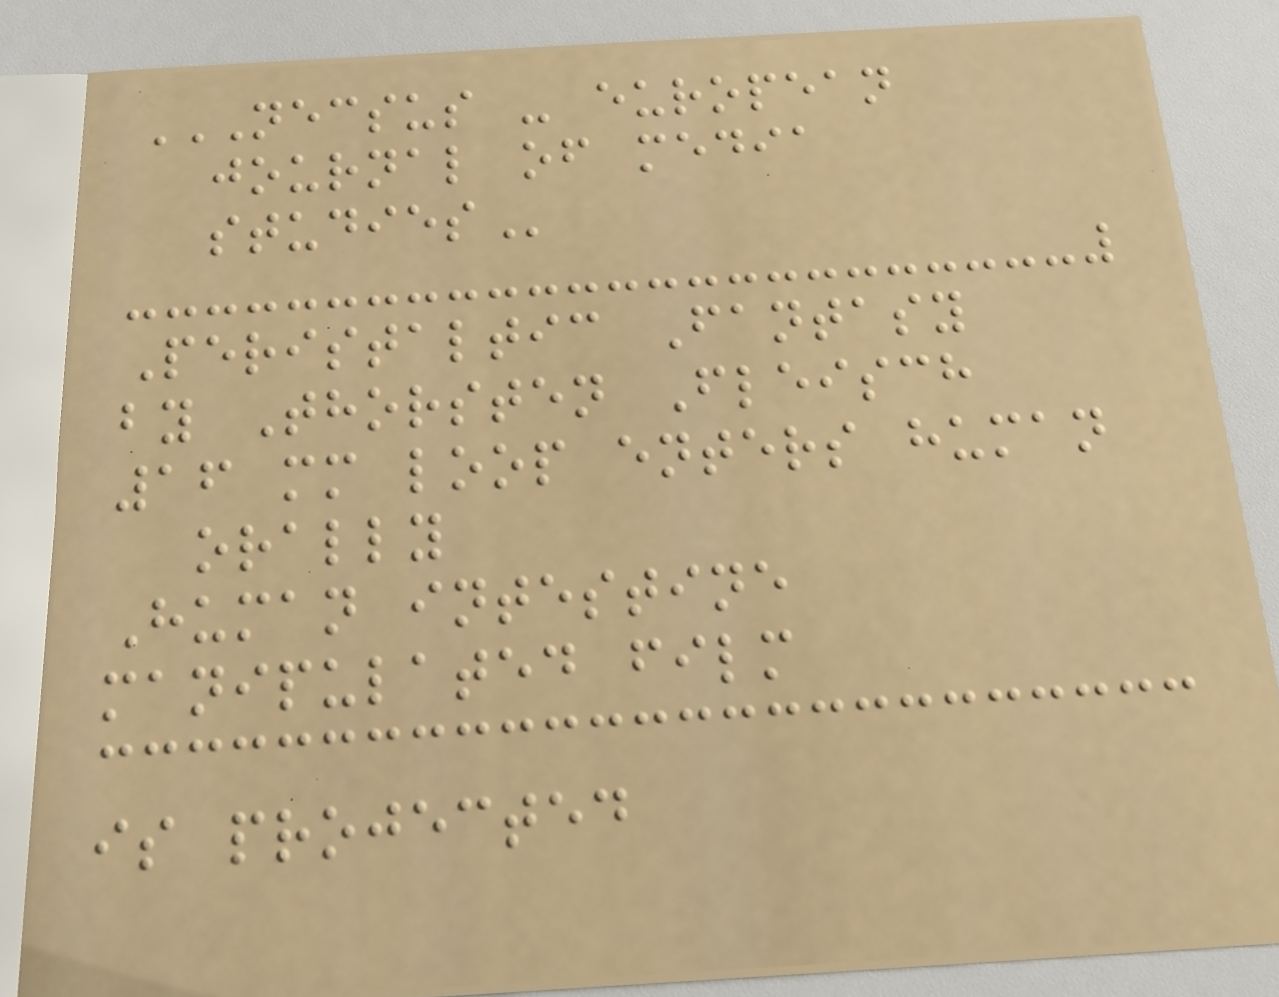NECSUS - EUROPEAN
JOURNAL OF MEDIA
STUDIES
Peristaltic Fantasy
by Thorsten Fleisch
16 mm loop enters human
orally
Human intestine
manipulated film
is projected
